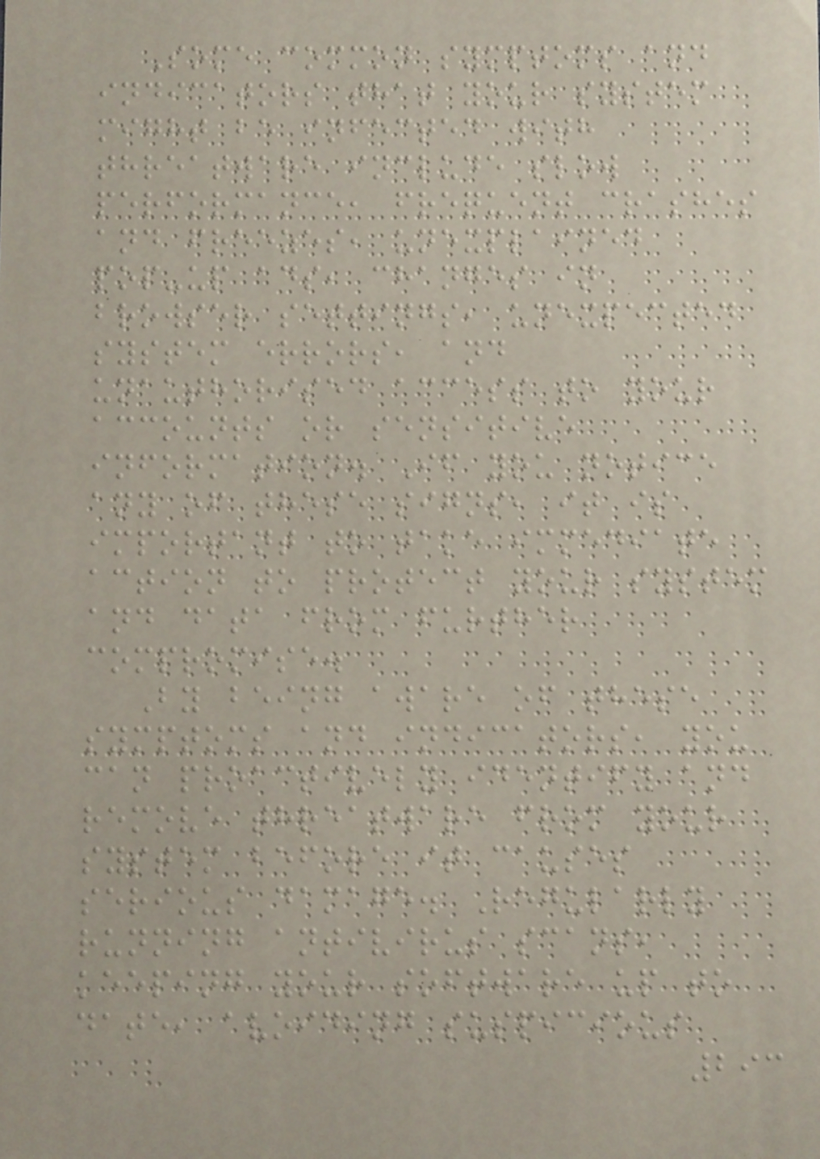Some common symptoms and
indicators that your system
might be infected with
threatware include slow
performance, frequent crashes
and freezes, unexplained
pop-up ads, changes in
browser settings, unexpected
system errors, and
unauthorised access to your
accounts or sensitive
information. If you notice
any of these signs, it is
important to take immediate
action to protect your system
and data from further
compromise.
By being aware of these
symptoms and indicators, you
can proactively identify and
remove threatware from your
system before it causes
serious damage. Regularly
running antivirus scans,
keeping your software up to
date, avoiding suspicious
293
